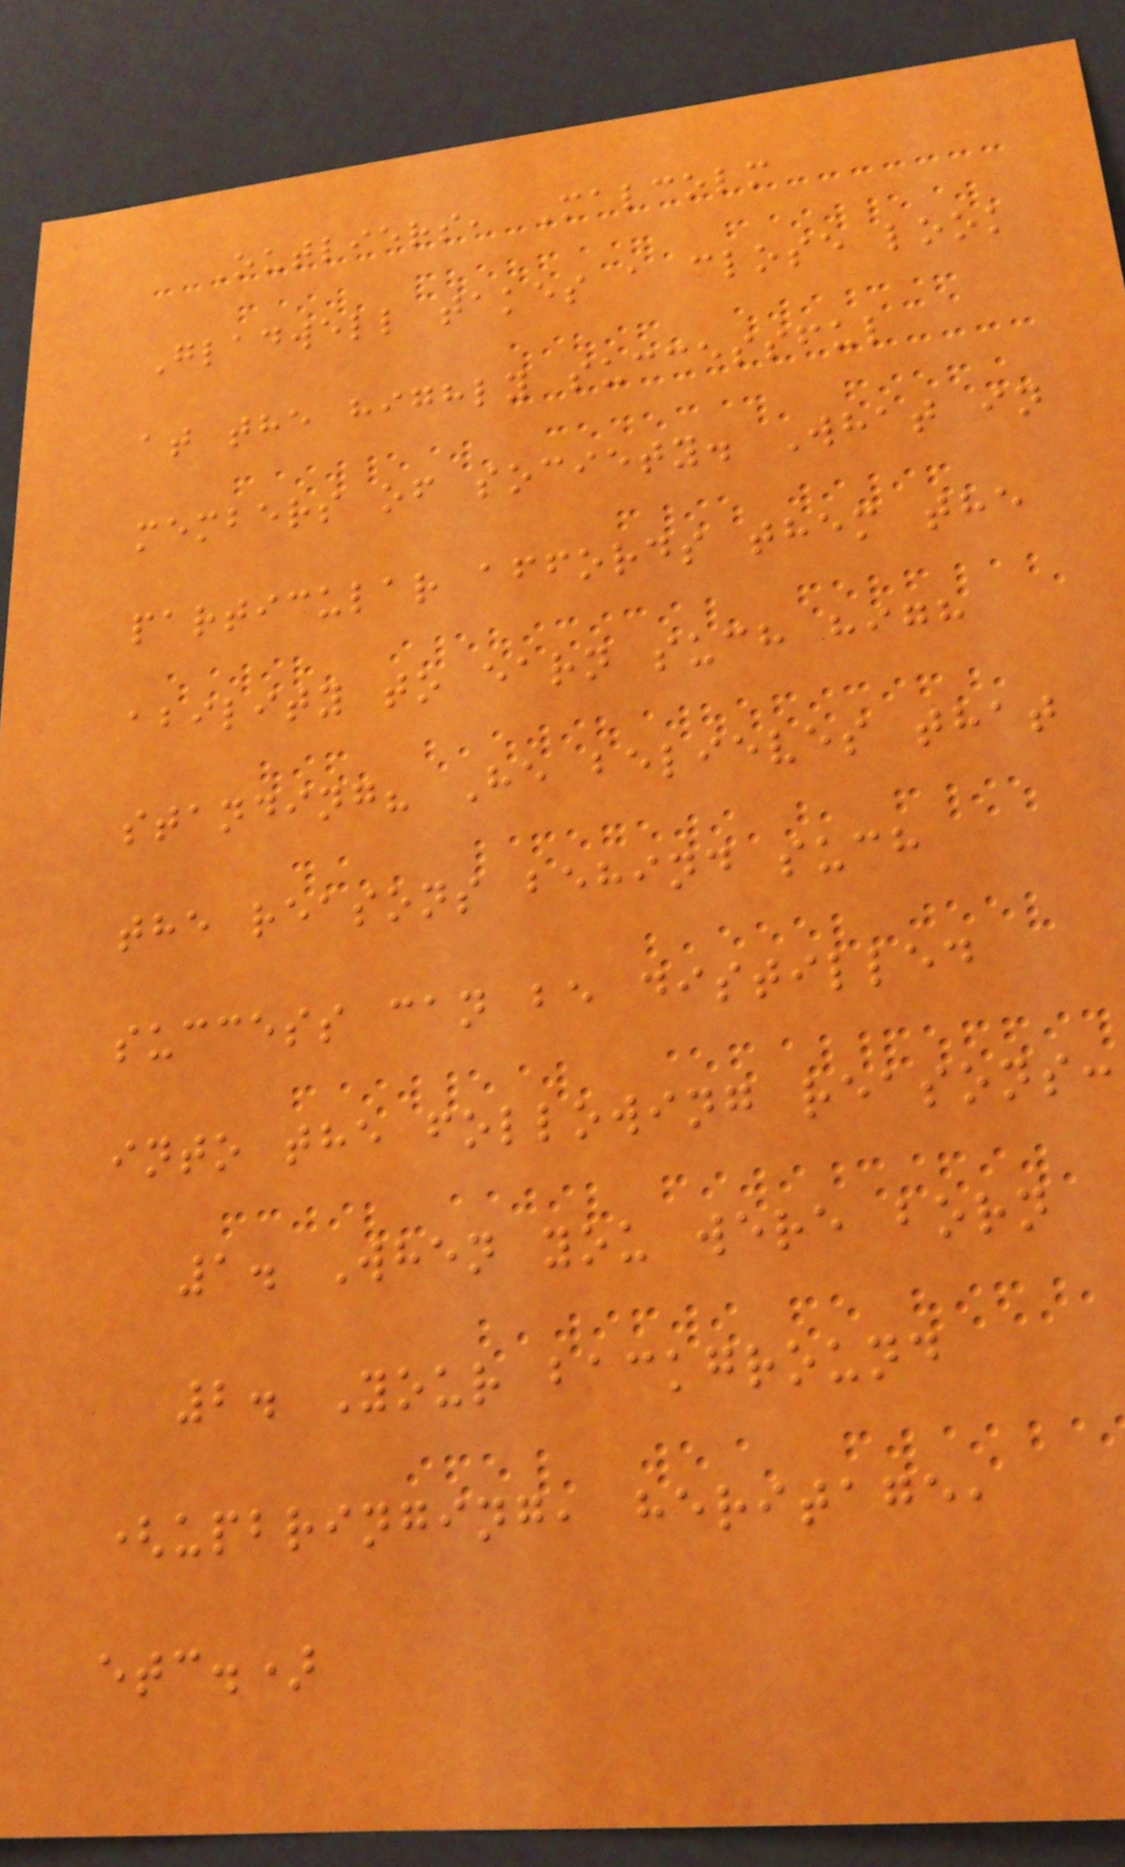Outliers, Malcolm
Gladwell takes a close look
at the highly successful
members of society. What in
particular affords them the
ability to earn such high
standing? He believes that
the reasons behind such
success can be distilled
into the following reasons:
1. When you were born
2. Your background
(upbringing, heritage,
etc.)
